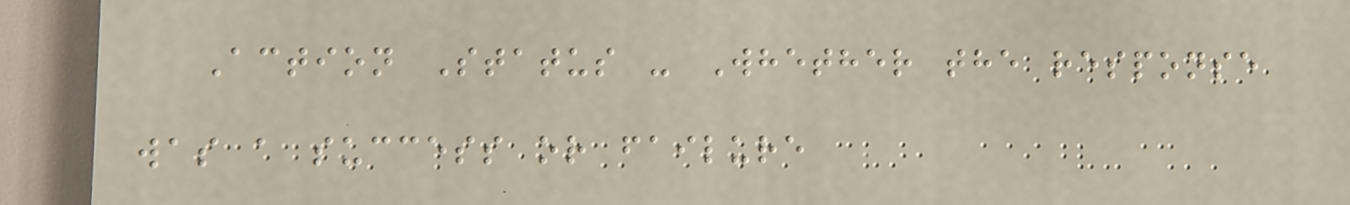Action Status - Whether the response
was a success or failure
